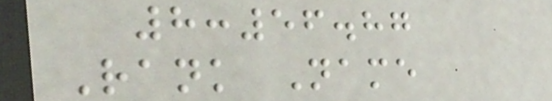8:56.87
Rank Name
